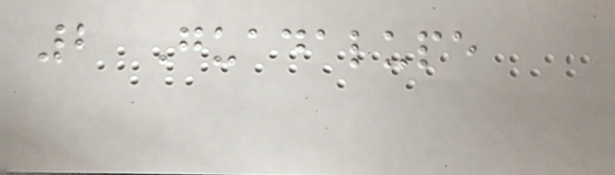2 Guadalupe
